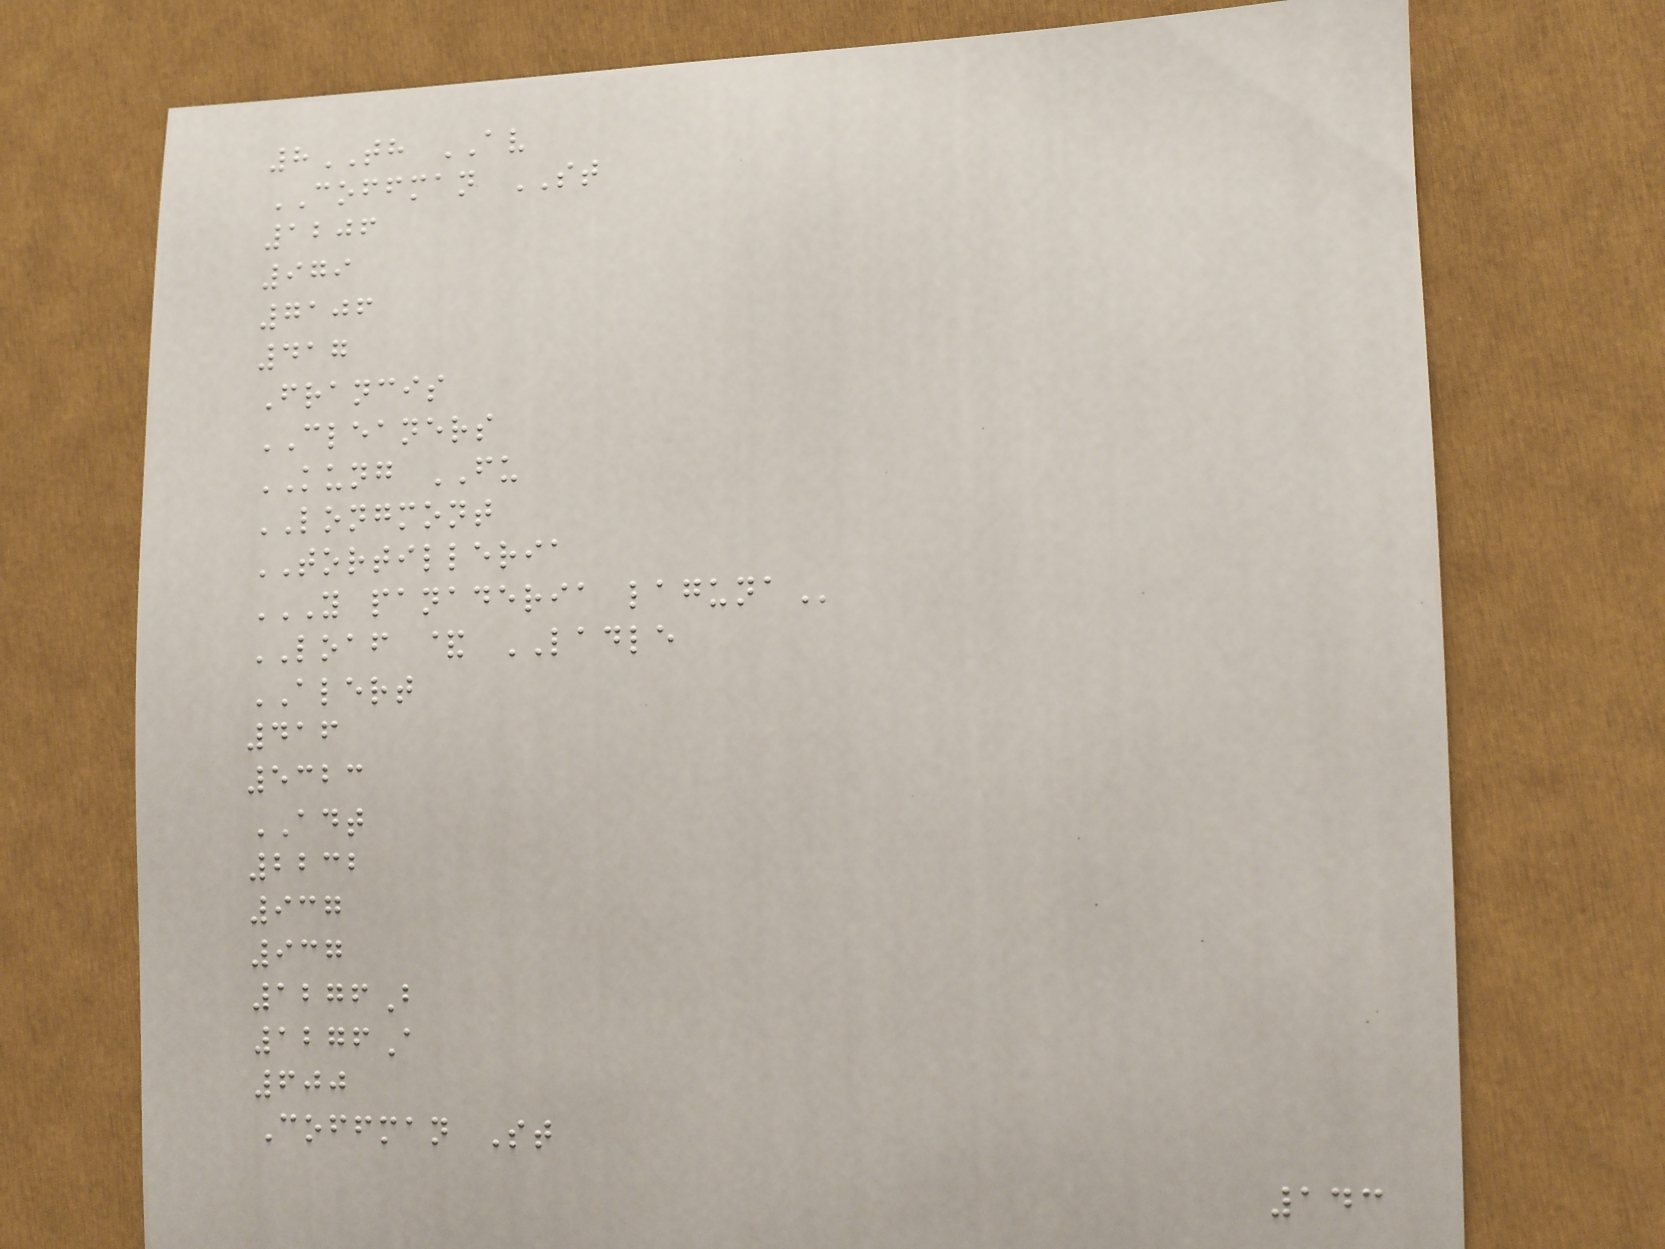8TH AV
COFFMAN ST
1206
979
7106
417
Francis
CLEANERS
KUNG FU
LONGMONT
TORTILLERIA
Y PANADERIA LAGUNA
LOAF & LADLE
ALERT
416
5323
ADT
2232
937
937
1276B
1276A
600
Coffman St
143
